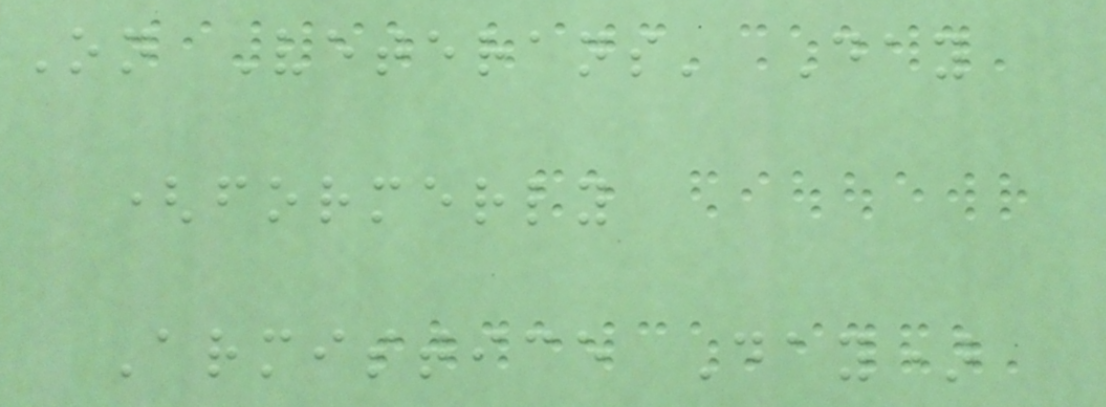On Veterans' Day
(formerly
Armistice Day)
